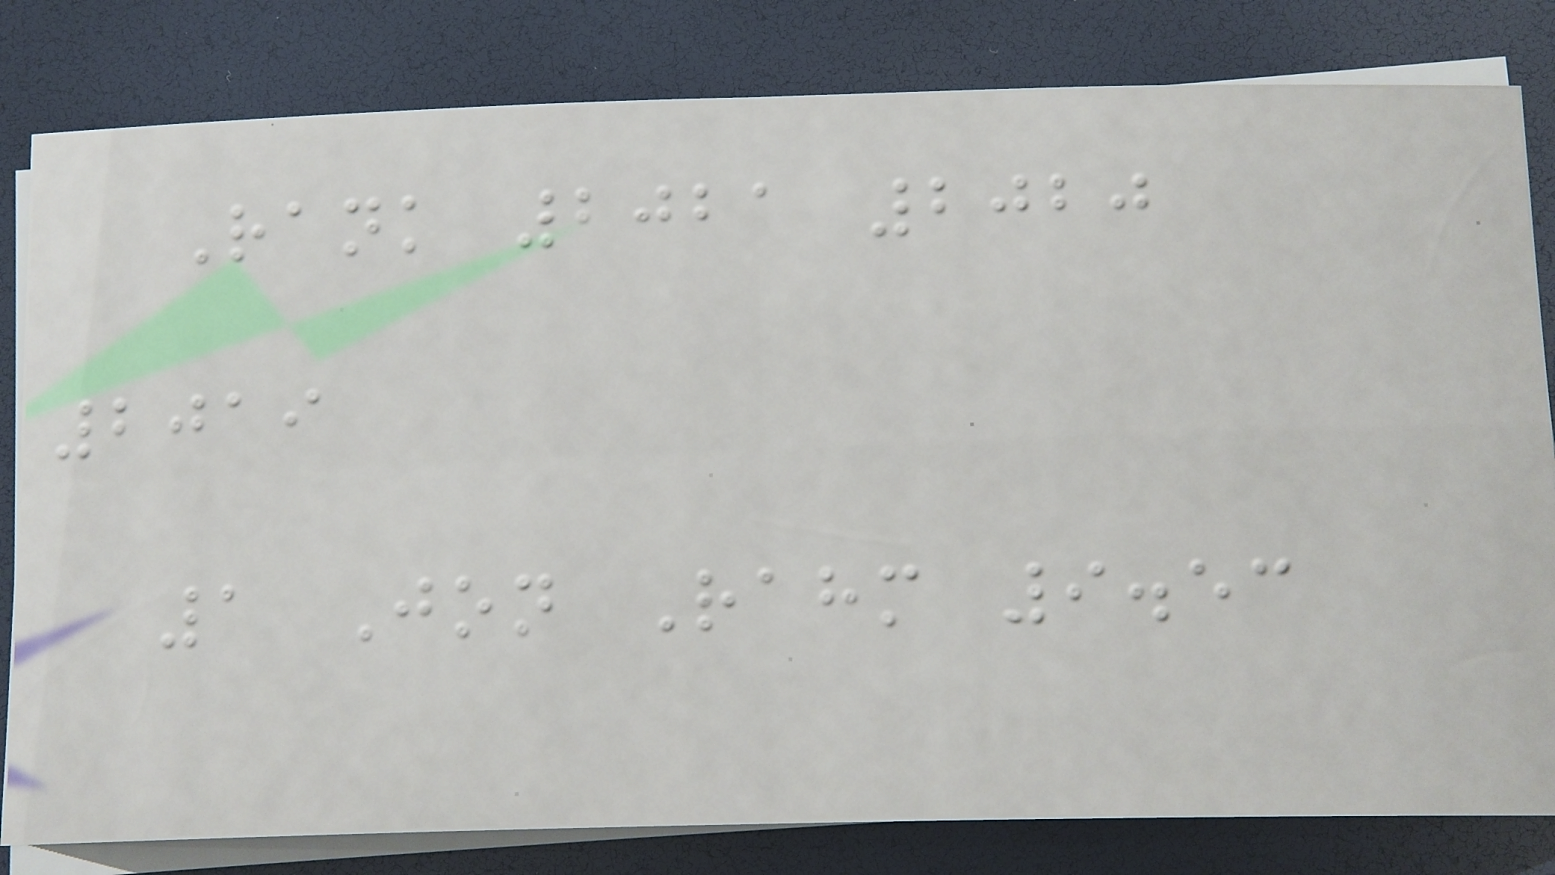Rank 2021 2020
2019
1 Jon Rahm 9.53
